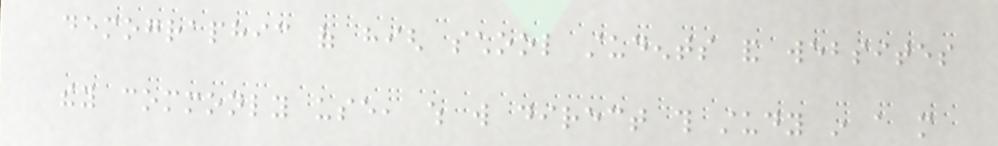demographic of high school students and websites
they commonly use, which will direct this study in a more
